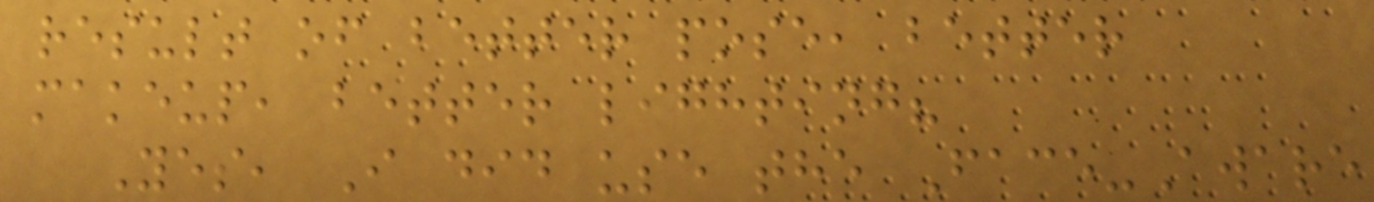result of better pose, better
makeup, better lighting?
Yes, I did use the Face-Aware
